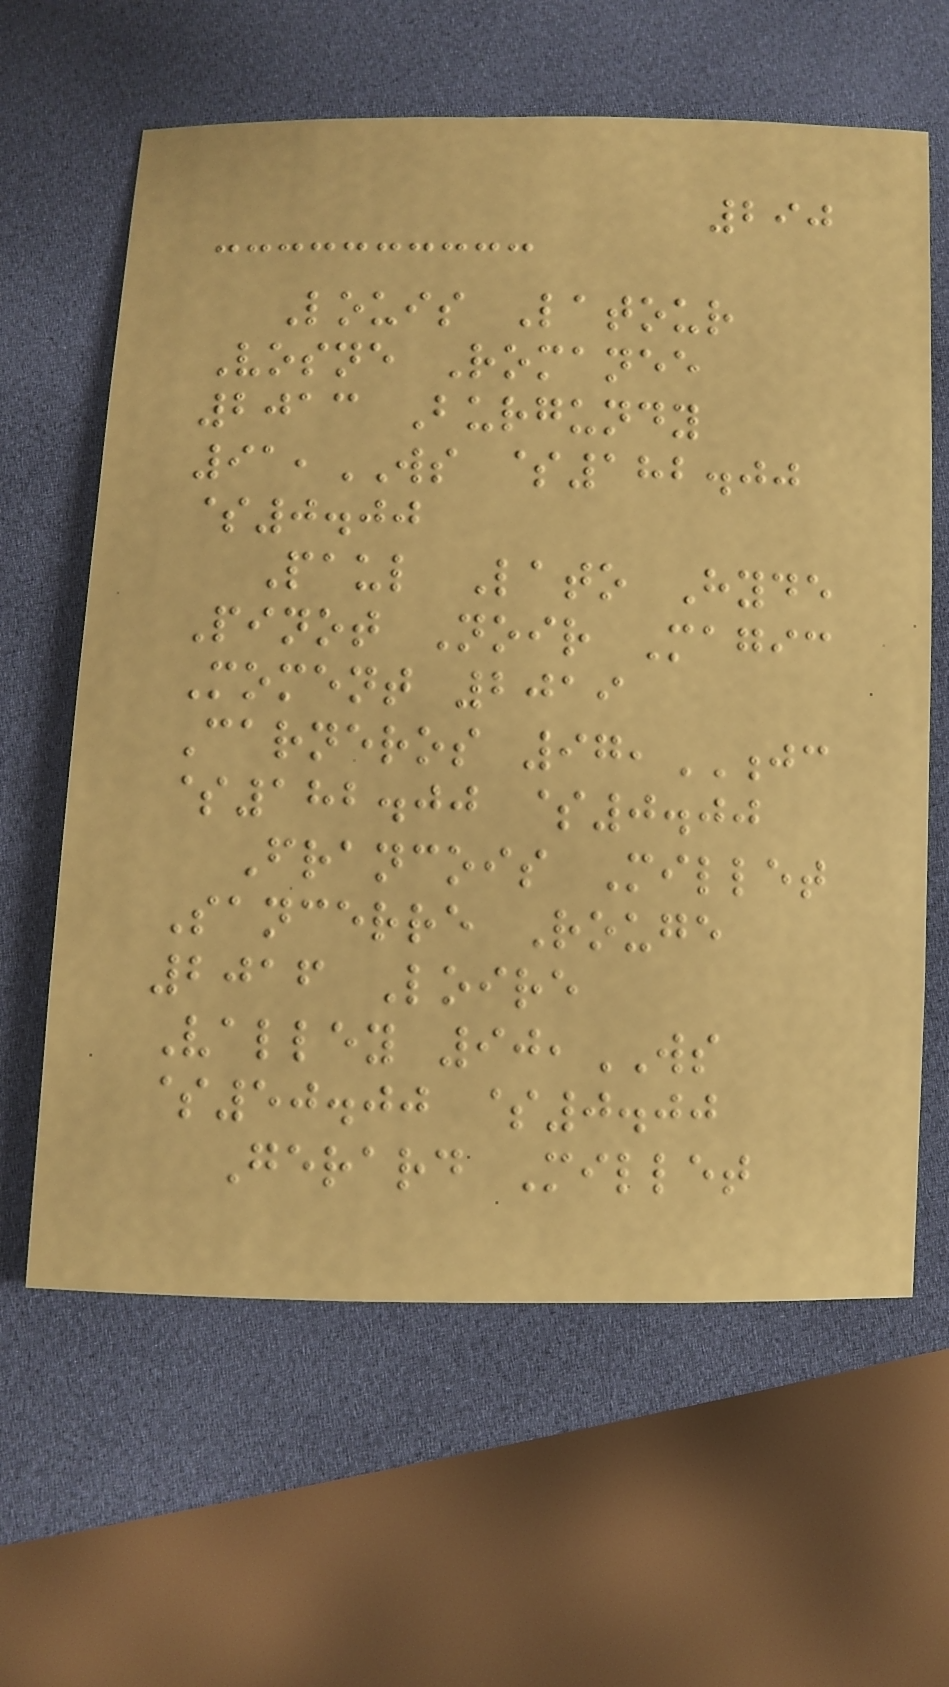290
Louis Latour
Vosne Romanee
2013 Burgundy
91,WS $182.00
$0.00
Paul Lato Hyde
Pinot Noir Magic
Moment 2019
Carneros 97,JC
$182.00 $0.00
Francois Millet
Sancerre Rouge
2016 Loire
Valley 90,WS
$50.00 $0.00
Gerard Millet
